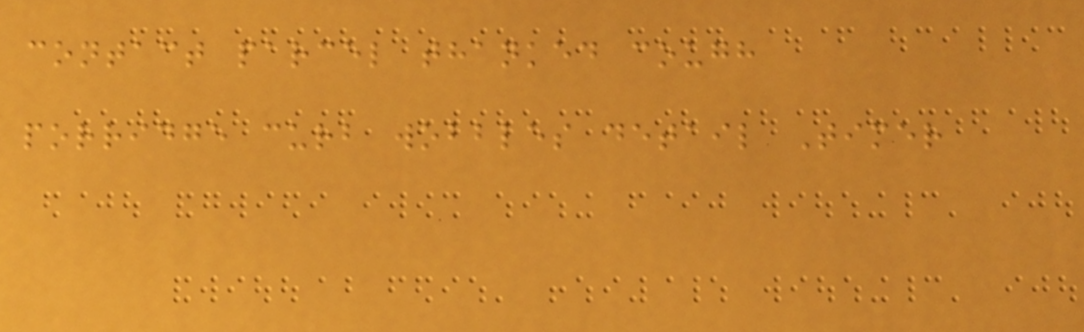contact parcel thanked cough
porridge curb wobbles detail Timer
